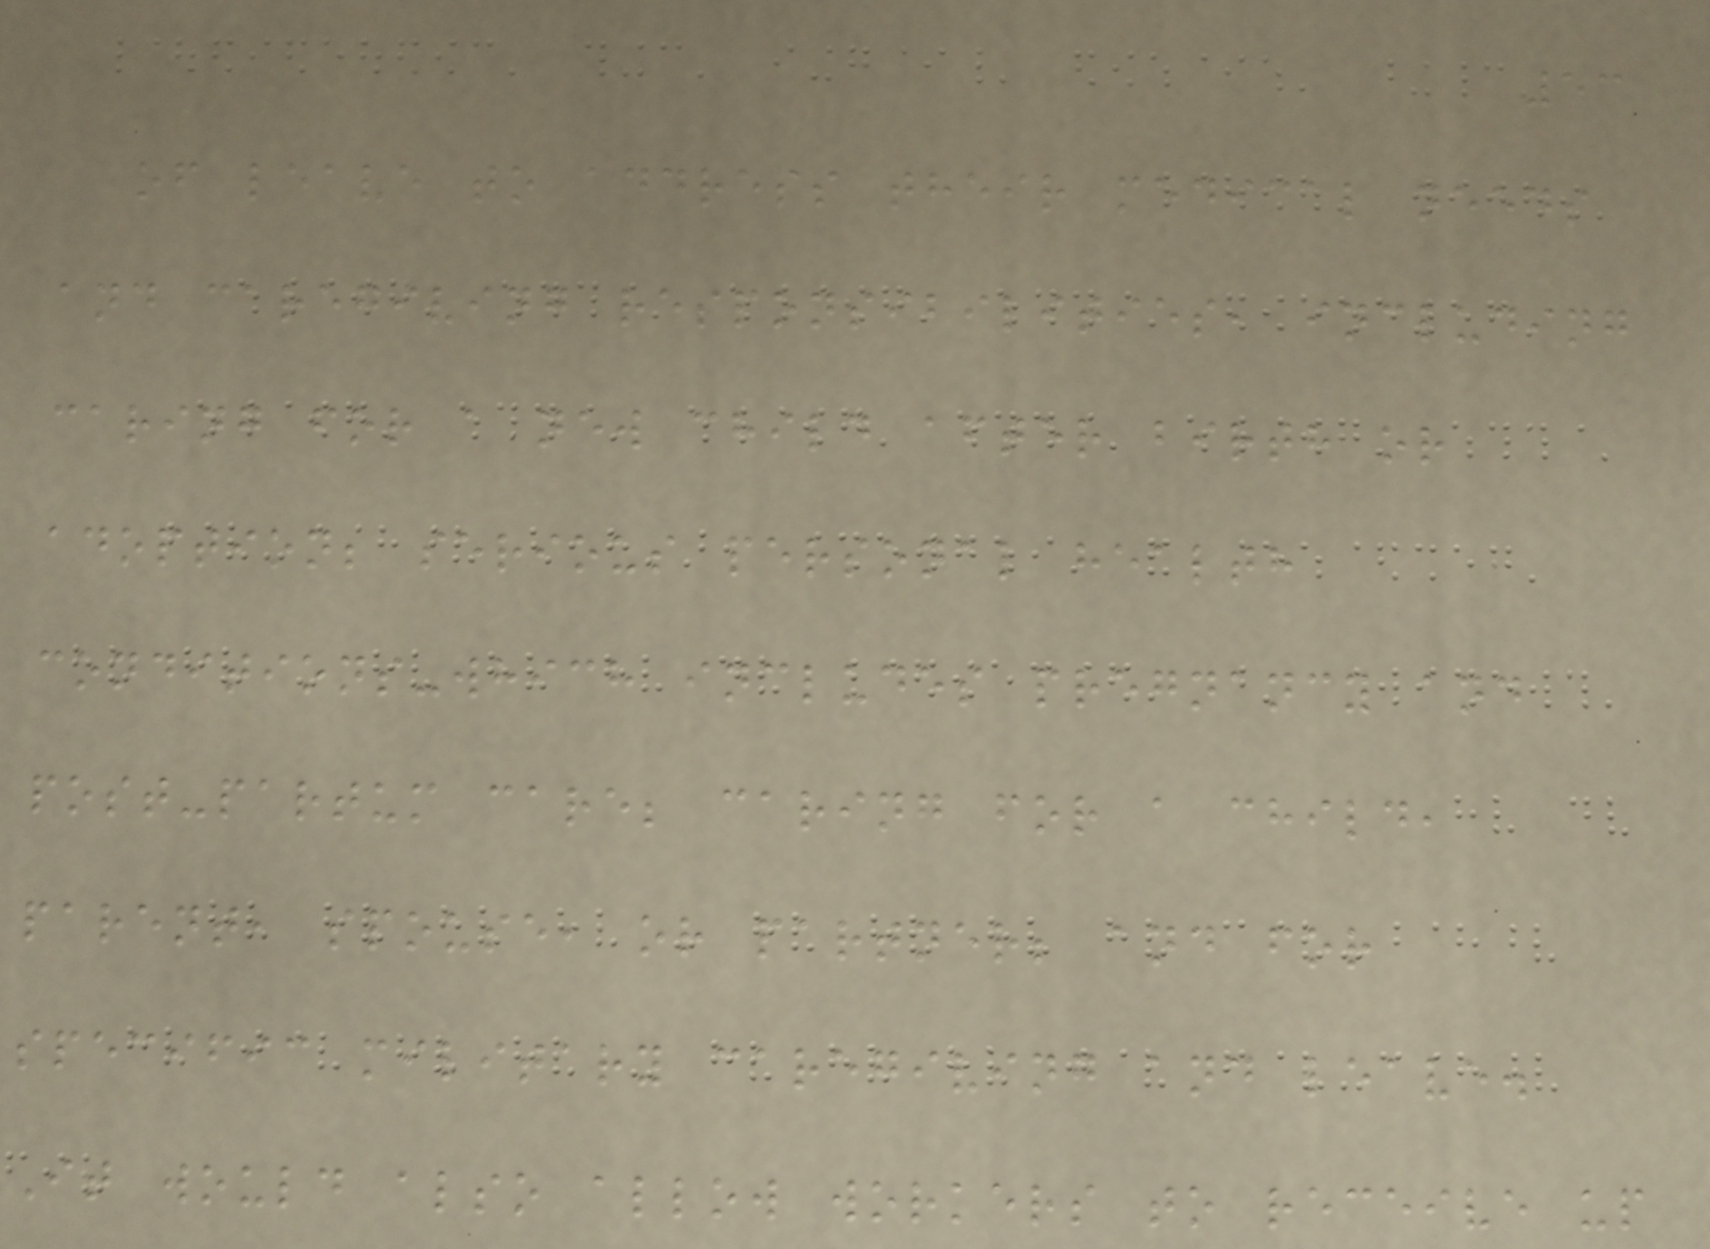53
of leave to address their medical needs
and caregiving responsibilities, including
caring for a new child after birth or
adoption; serious personal health
conditions-which includes pregnancy and
post-partum care; caring for a child,
parent, spouse, or partner; and for
specific military caregiving and leave.
It would also allow workers to receive up
